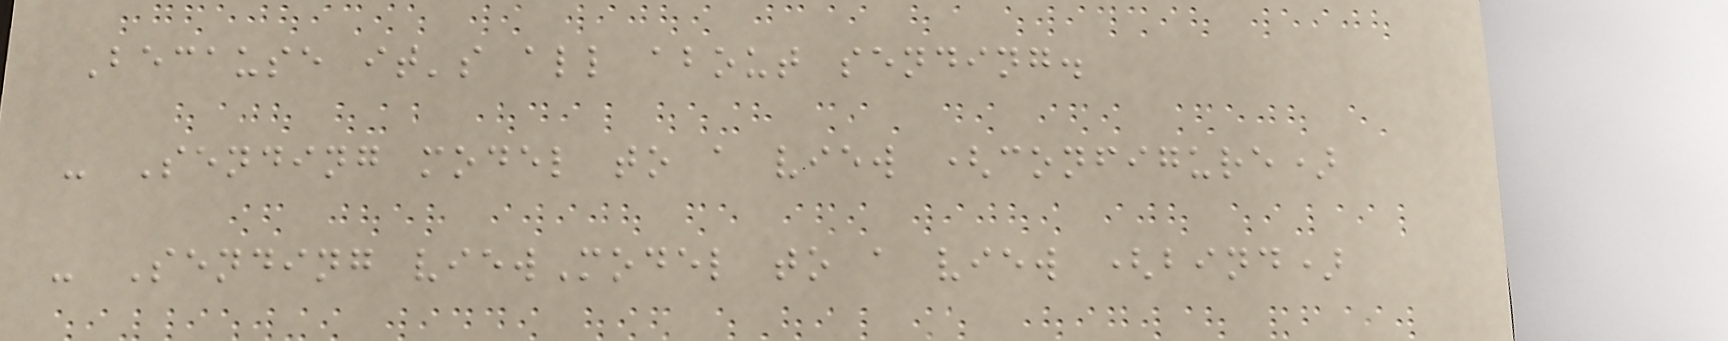Because it's all about sending.
- Sending model to a view (configure)
- Sending viewModel to a view (bind)
